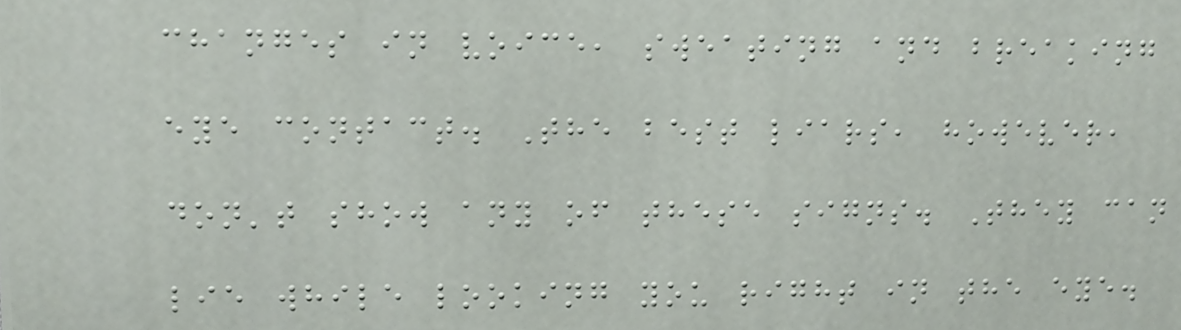changes in voice, sweating and breaking
eye contact. The best liars, however,
don't show any of these signs. They can
lie while looking you right in the eye.
